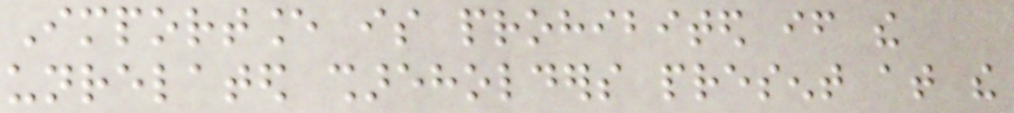Importance is prohibited if the
unrelated shareholders present at the
